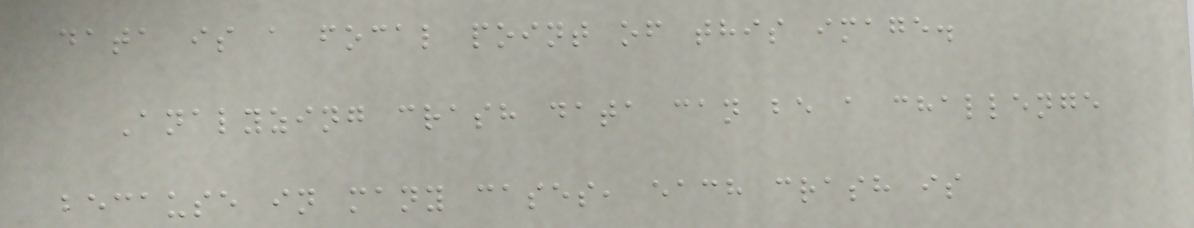data is a focal point of this image.
Analyzing crash data can be a challenge
because in many cases, each crash is
